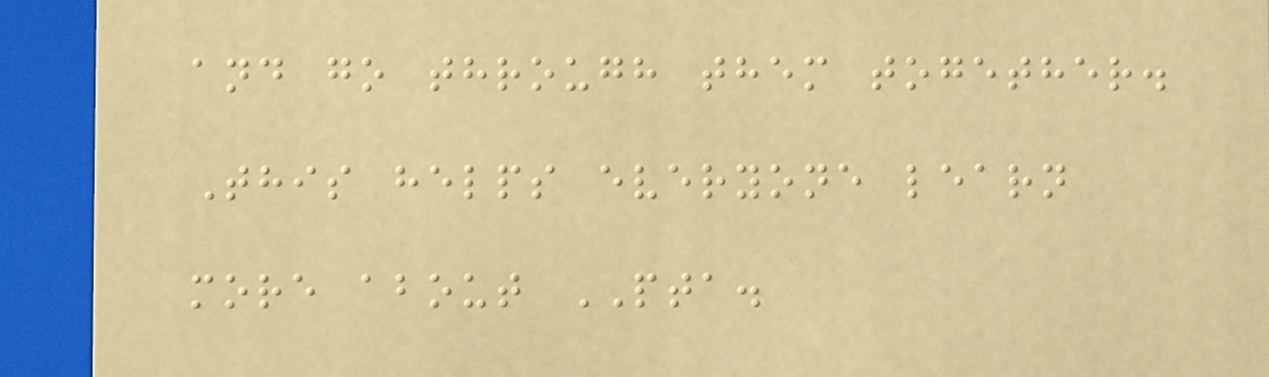and go through them together.
This helps everyone learn
more about PTA.
